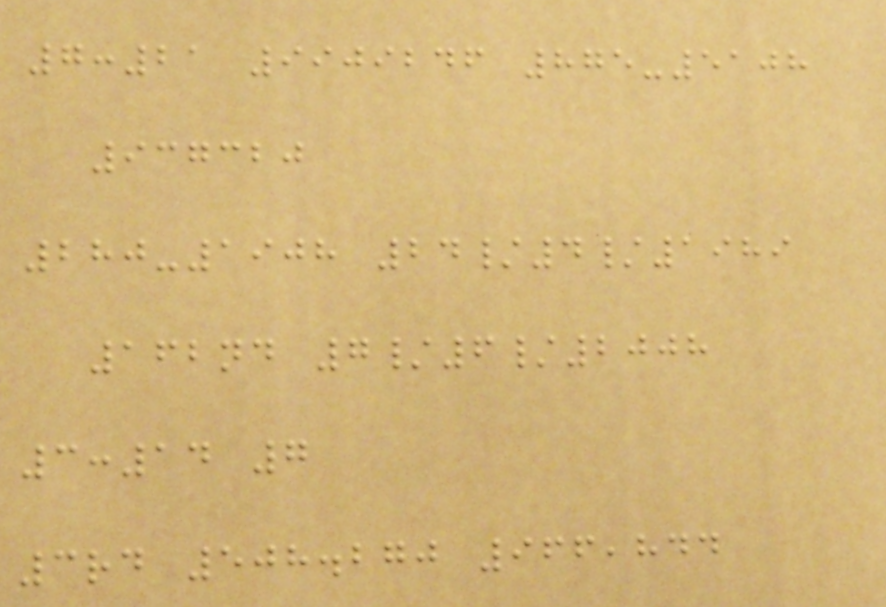7:21 9909246 875-5108
937320
280-1908 24/4/1989
162nd 7/6/2008
3:14 7
3rd 508.270 966,844
